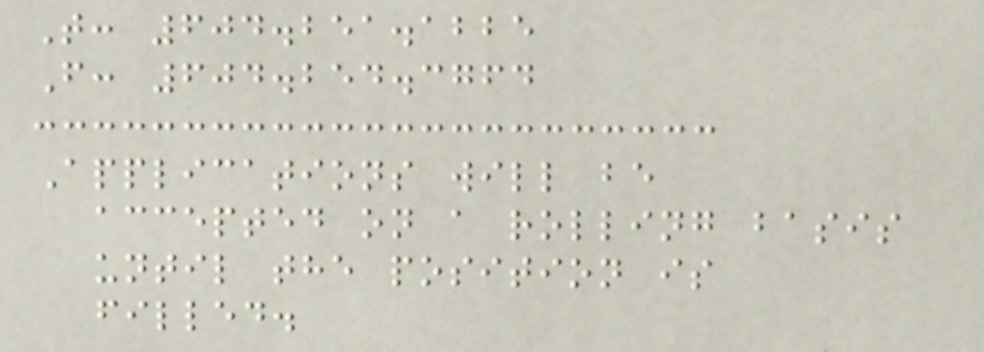T: 604.251.1225
F: 604.254.3764
Applications will be
accepted on a rolling basis
until the position is
filled.
